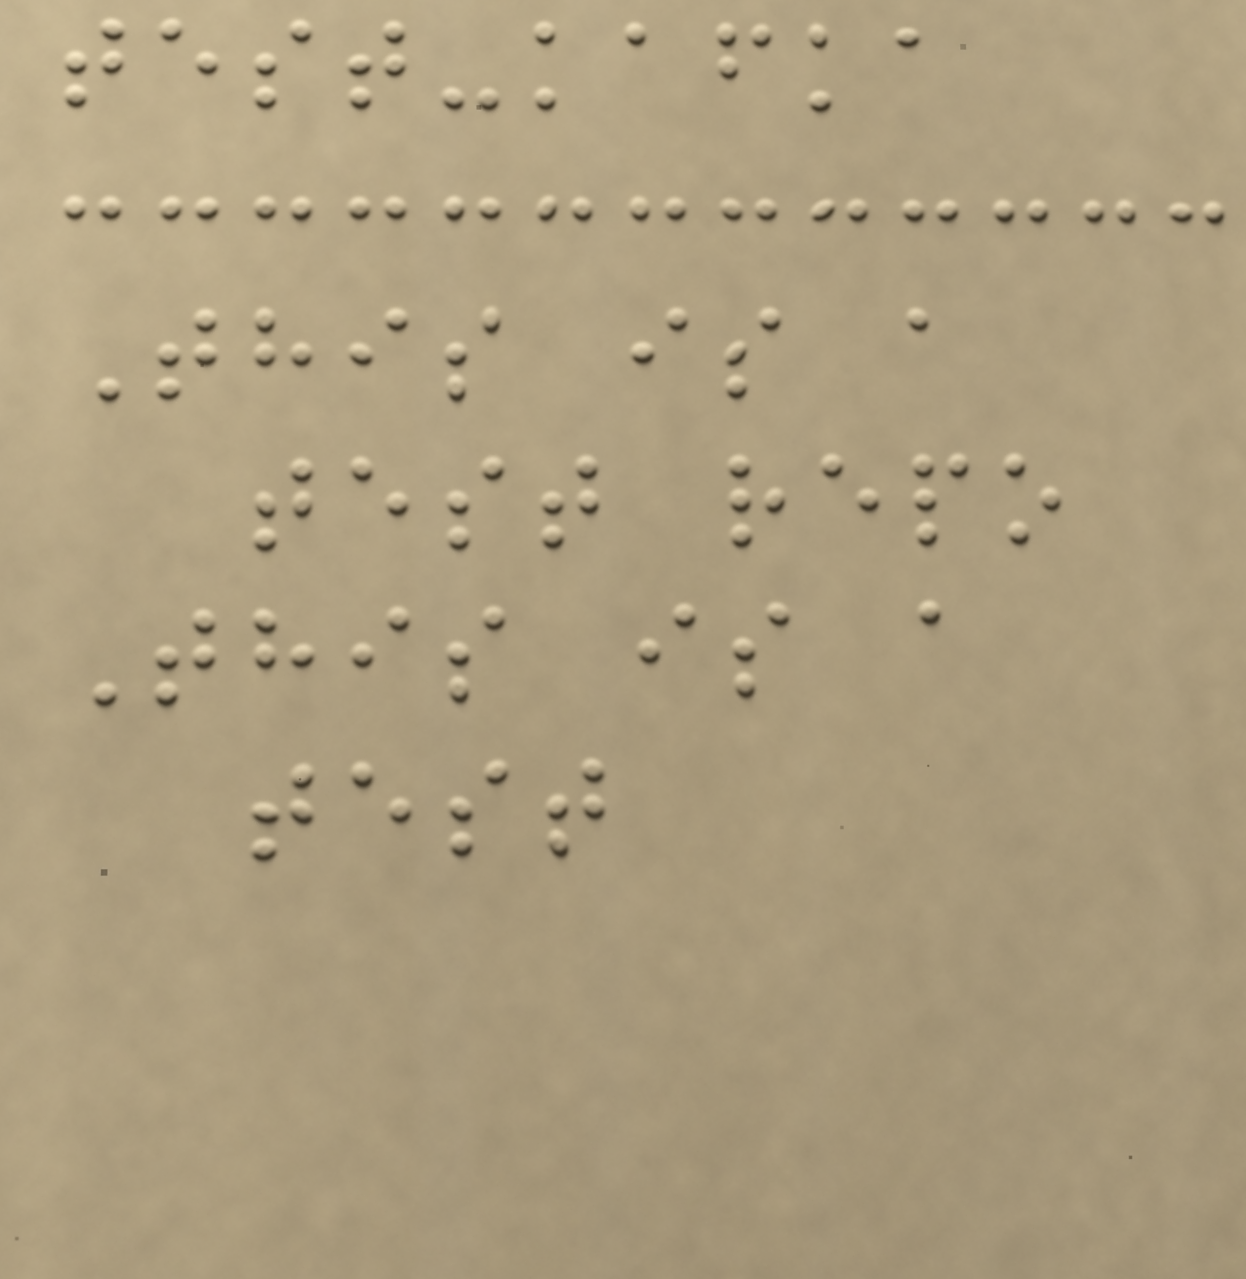test-kafka
This is a
test repo
This is a
test
